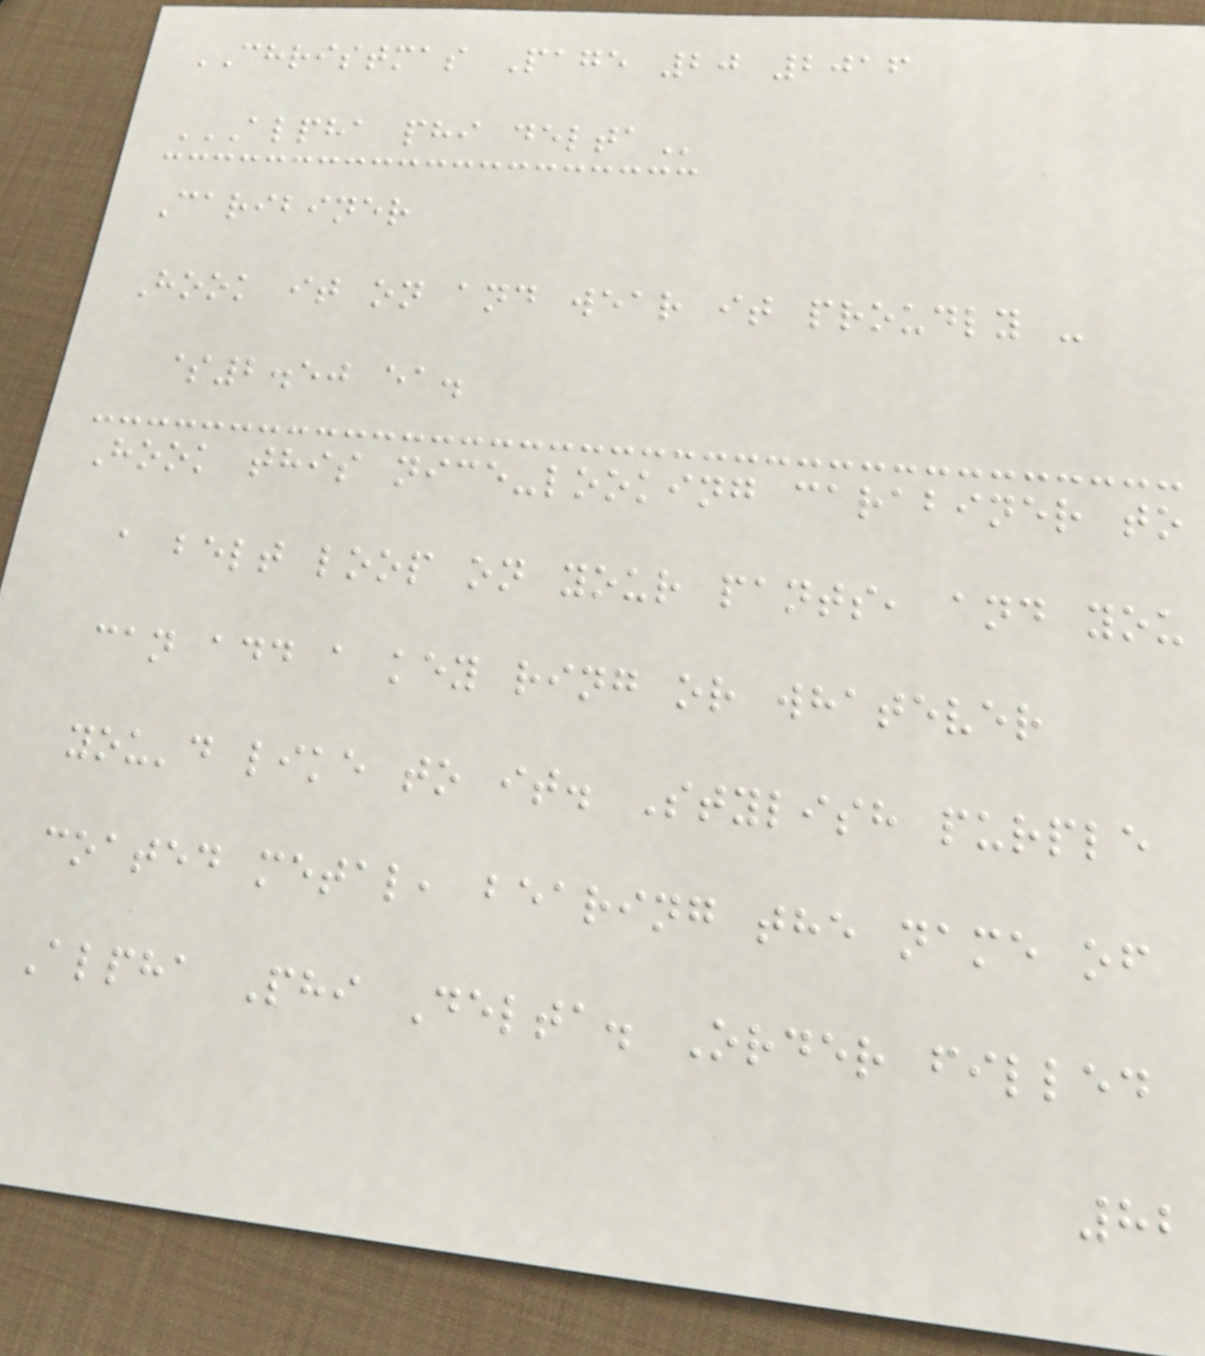CHRISTMAS Page 20 2016
ALPHA PHI DELTA
Caribiner
Hook it on and wear it proudly -
$2.50 ea.
Hook this nice-looking carabiner to
a belt loop on your pants, and you
can add a key ring or whatever
you'd like to it. Stylish purple
coated metal, bearing the name of
Alpha Phi Delta. Order filled
82
